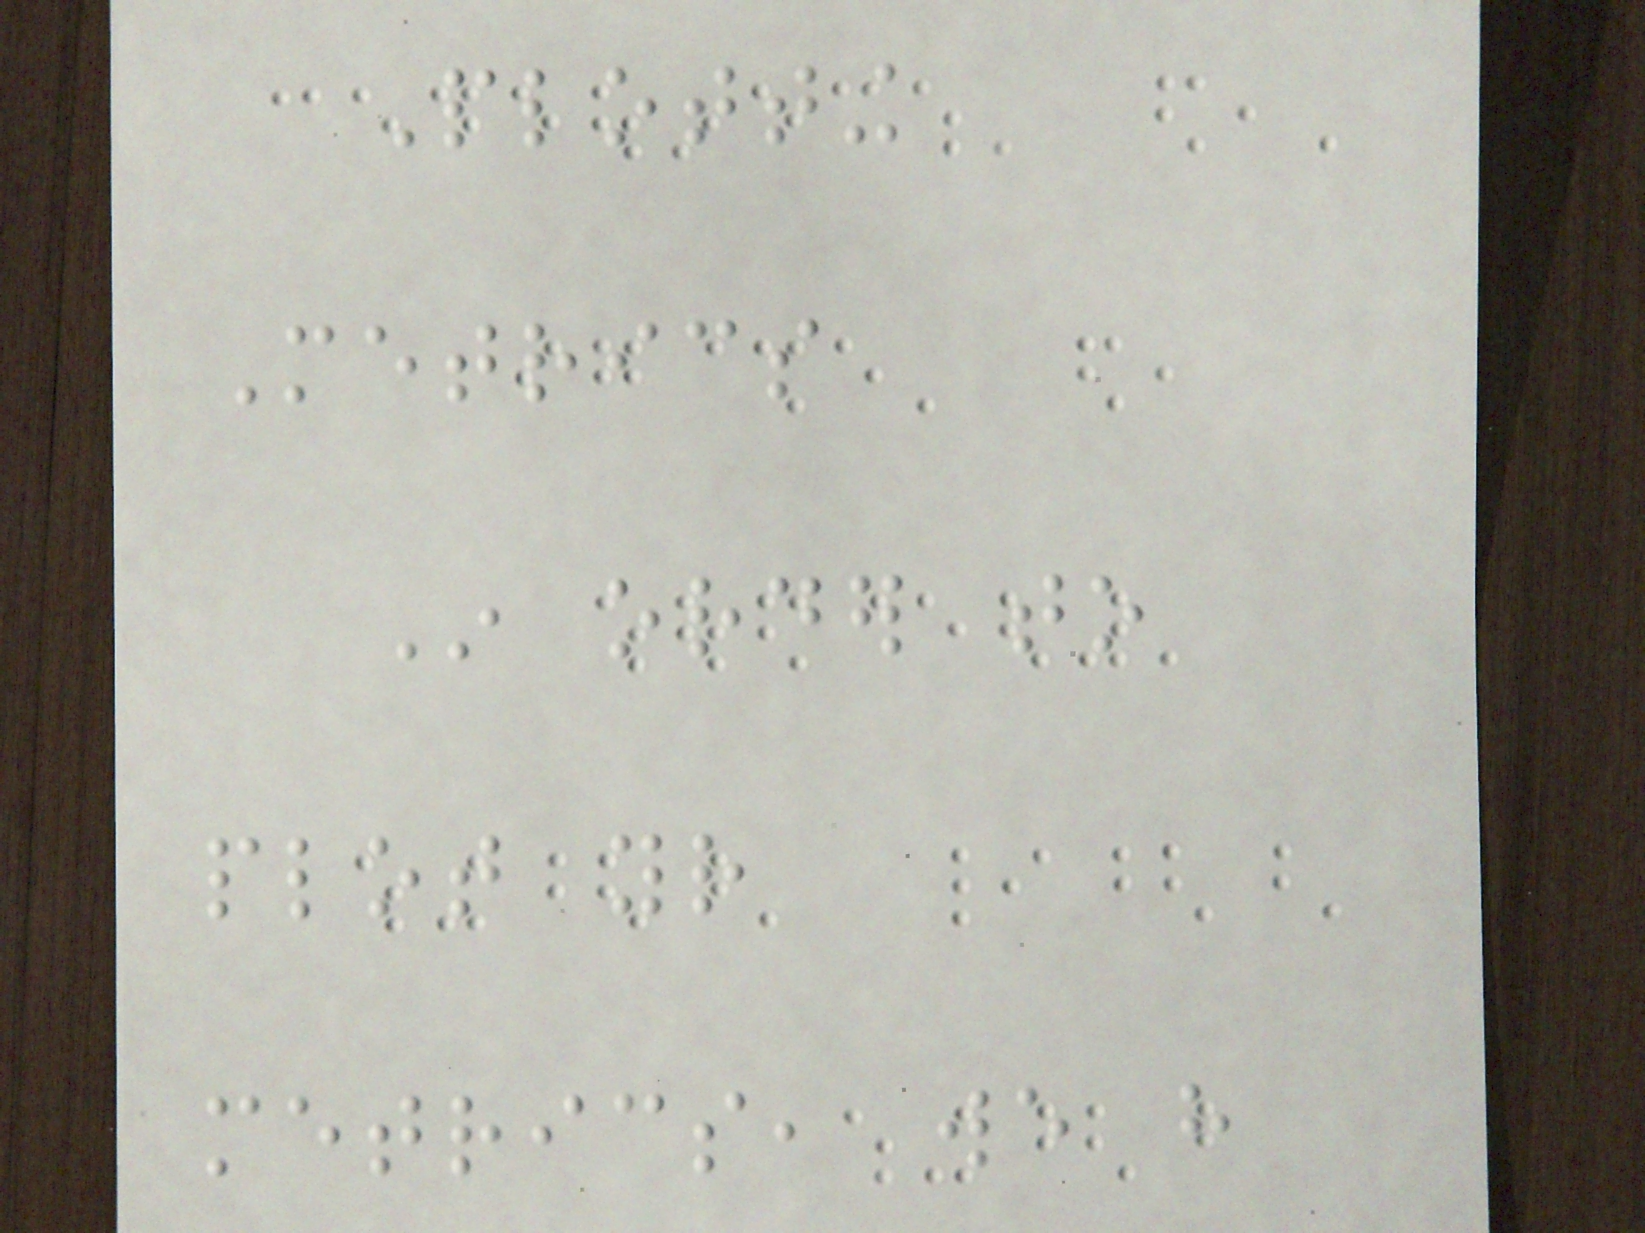Plotting
Metrics
In order to
plot your
metrics, we have
